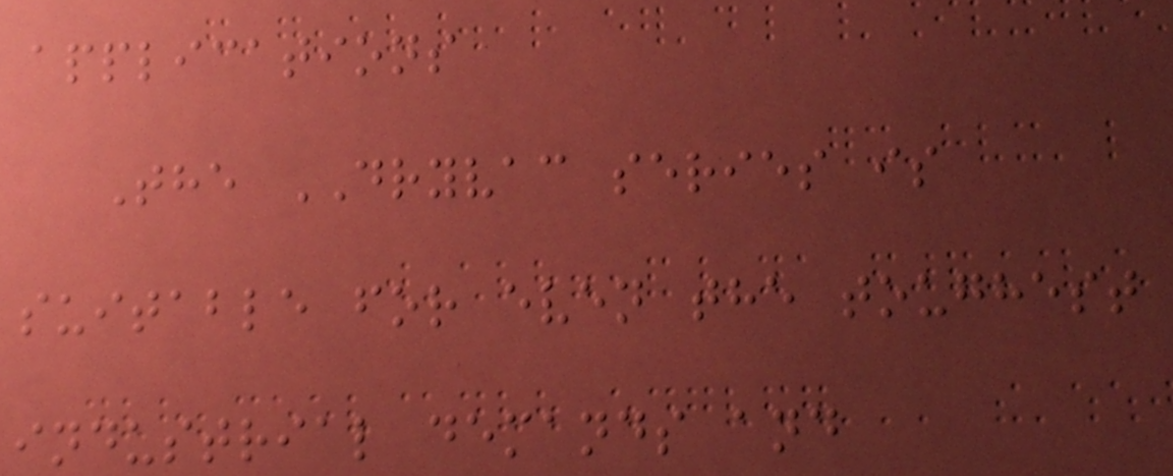applications
The DRYVAC series is
suitable for even the toughest
industrial demands and
